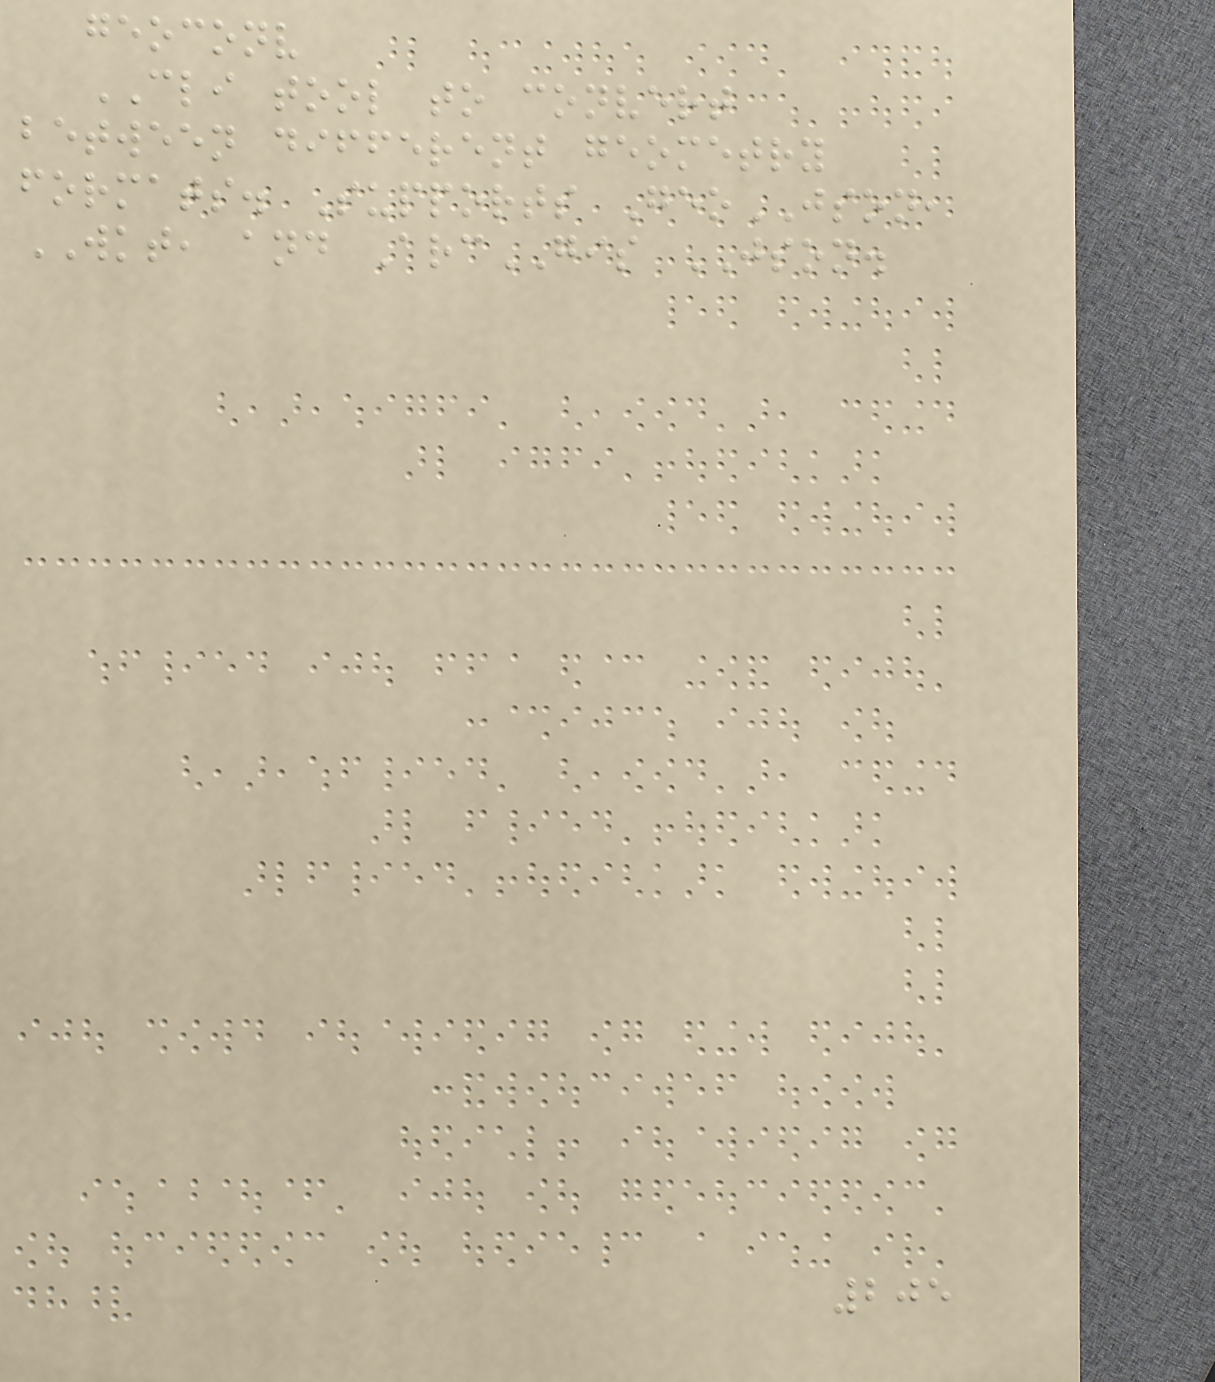geoconv
CLI tool to convert
between different geometry
formats. Supports GeoJSON,
WKT, and ArcGIS JSON.
205
